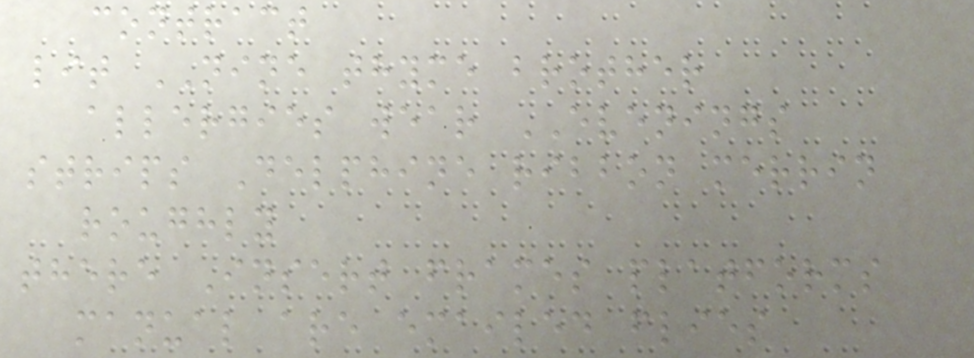contract
lit NINE thyme brother
allergies wear EVENINGS
strips Delphine ribbon merrin
roughly
there Insert frames platforms
manual are emailed flies
